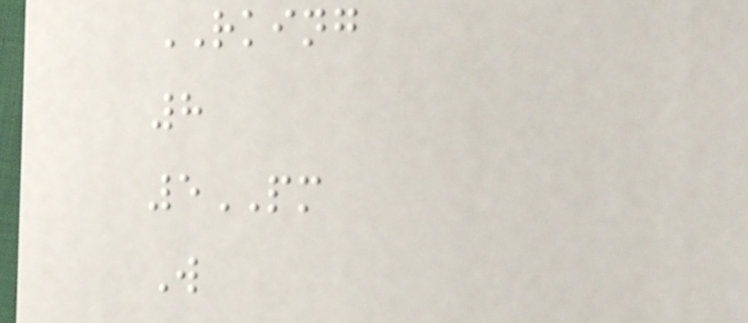RKING
8
5PM
W
